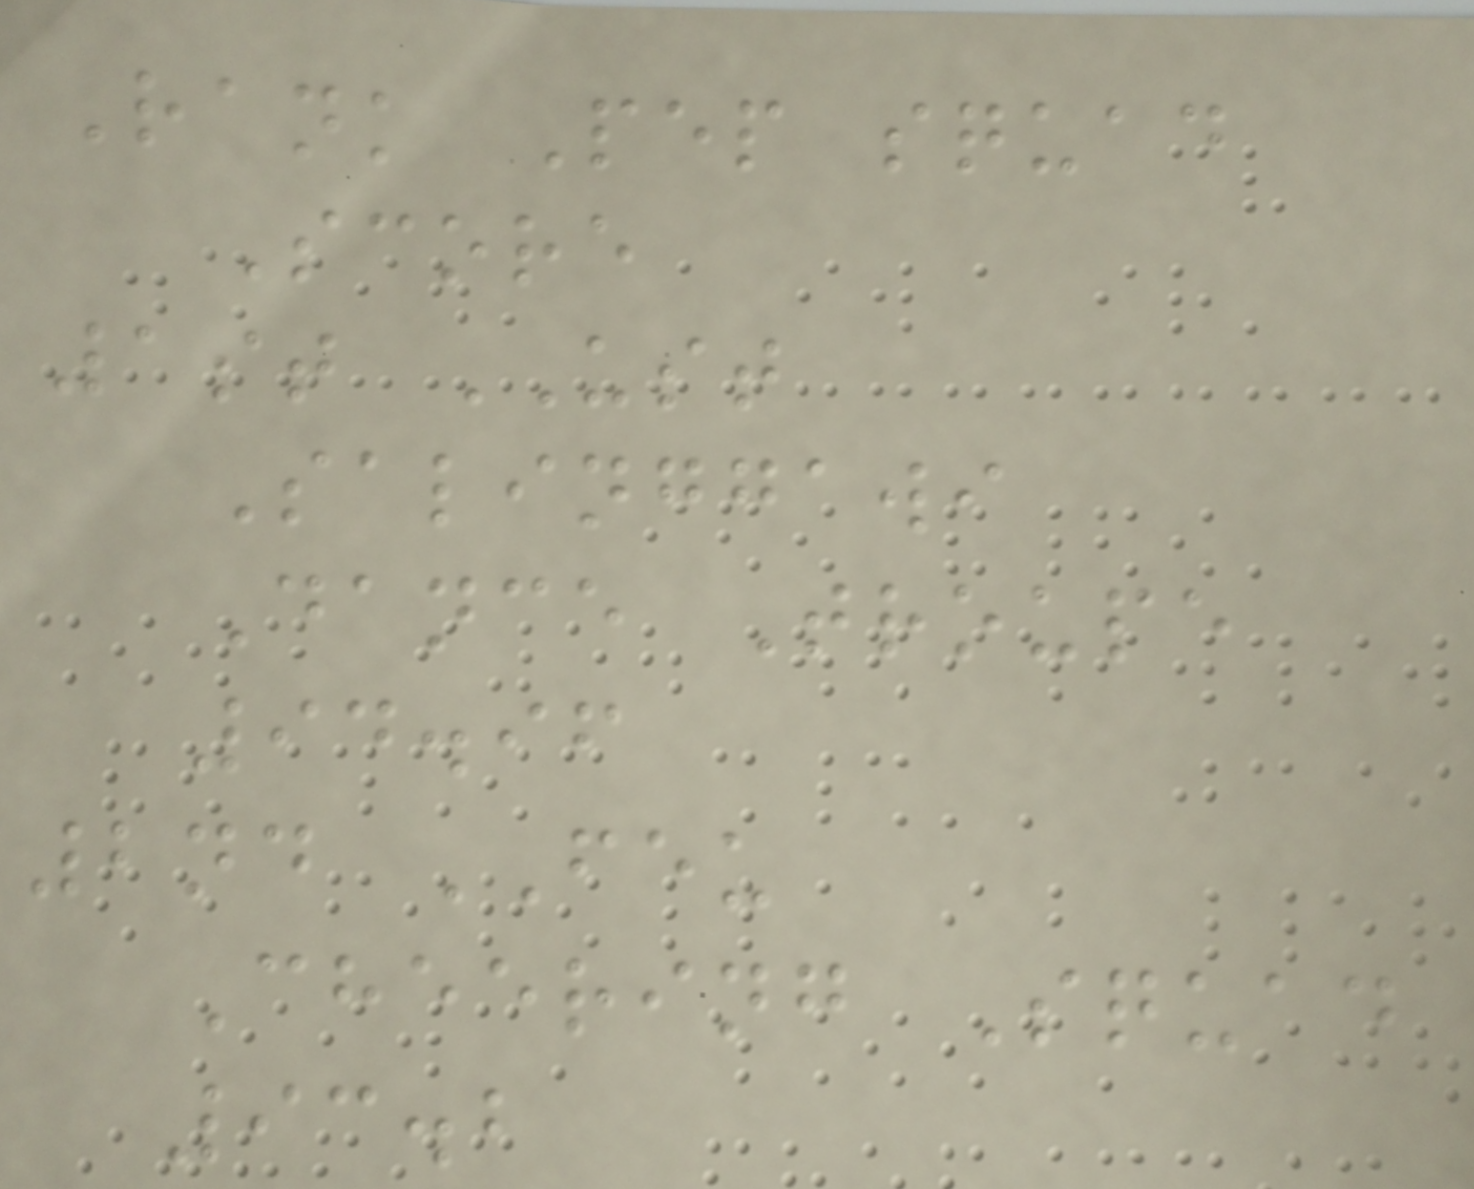Rank Pep squad
Score
1st UST
Salinggawi
Dance Troupe
94.96
2nd FEU
Cheering Squad
93.2
